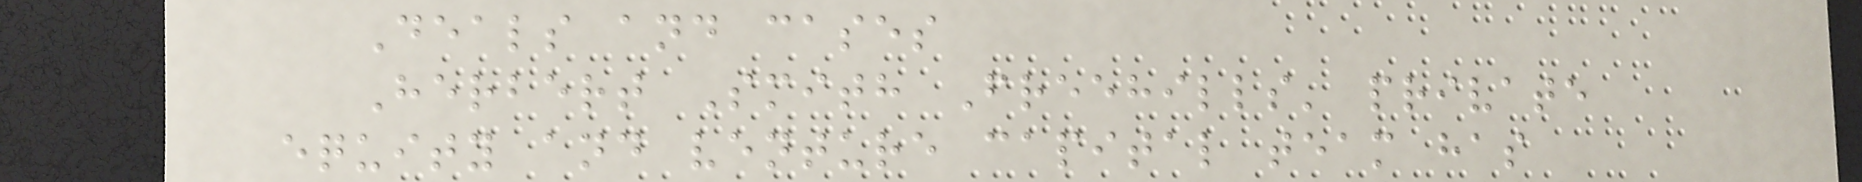Deals and cases
Herbert Smith Freehills' private
equity and venture capital team has
